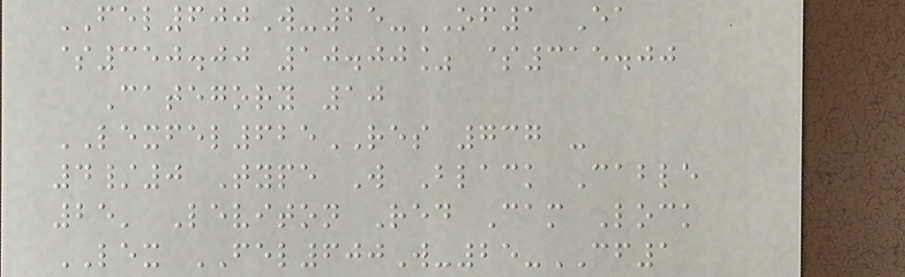FEL600W-25-OF1 Ea
$350.00 10.00% $315.00
Category 10
LEXFEL625RES 737 -
4/0 Type W Black Cable
25' Leviton Red Cam Lock
LEX FEL600W-25-CF1
